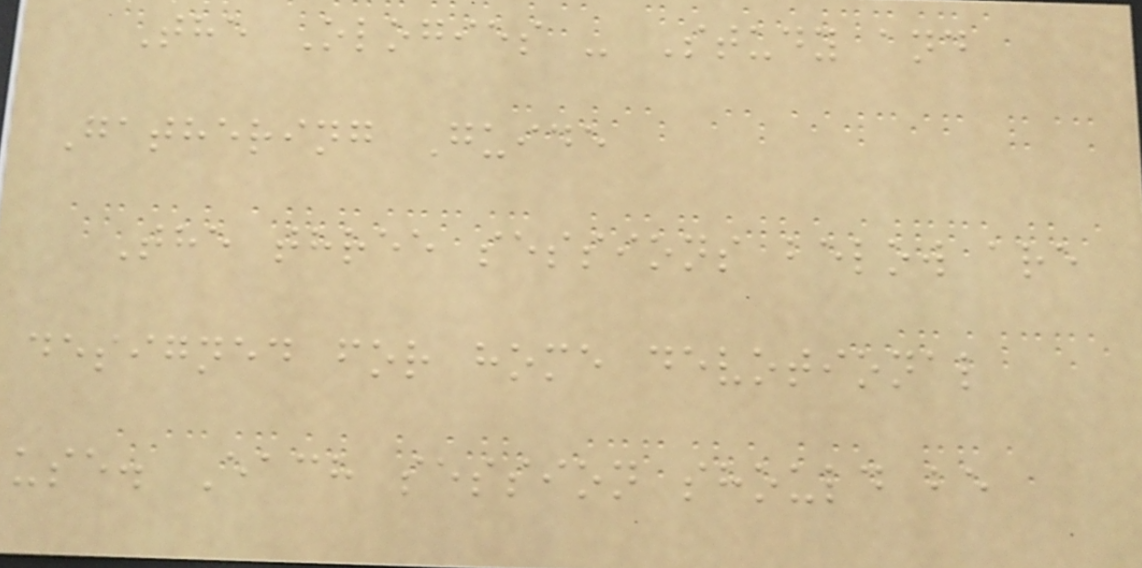The Ologies - Study and
Gathering Guide
The three sessions below are
designed for home devotional
use. Each session should be
